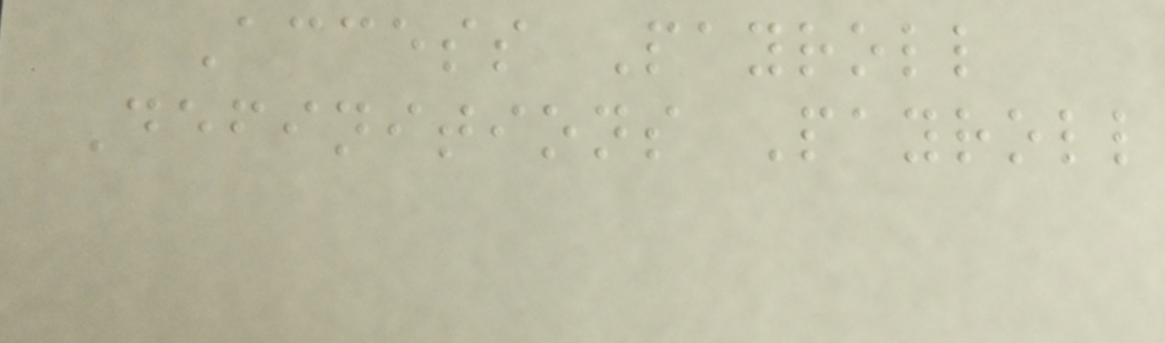Access Payroll
Definitions Payroll
